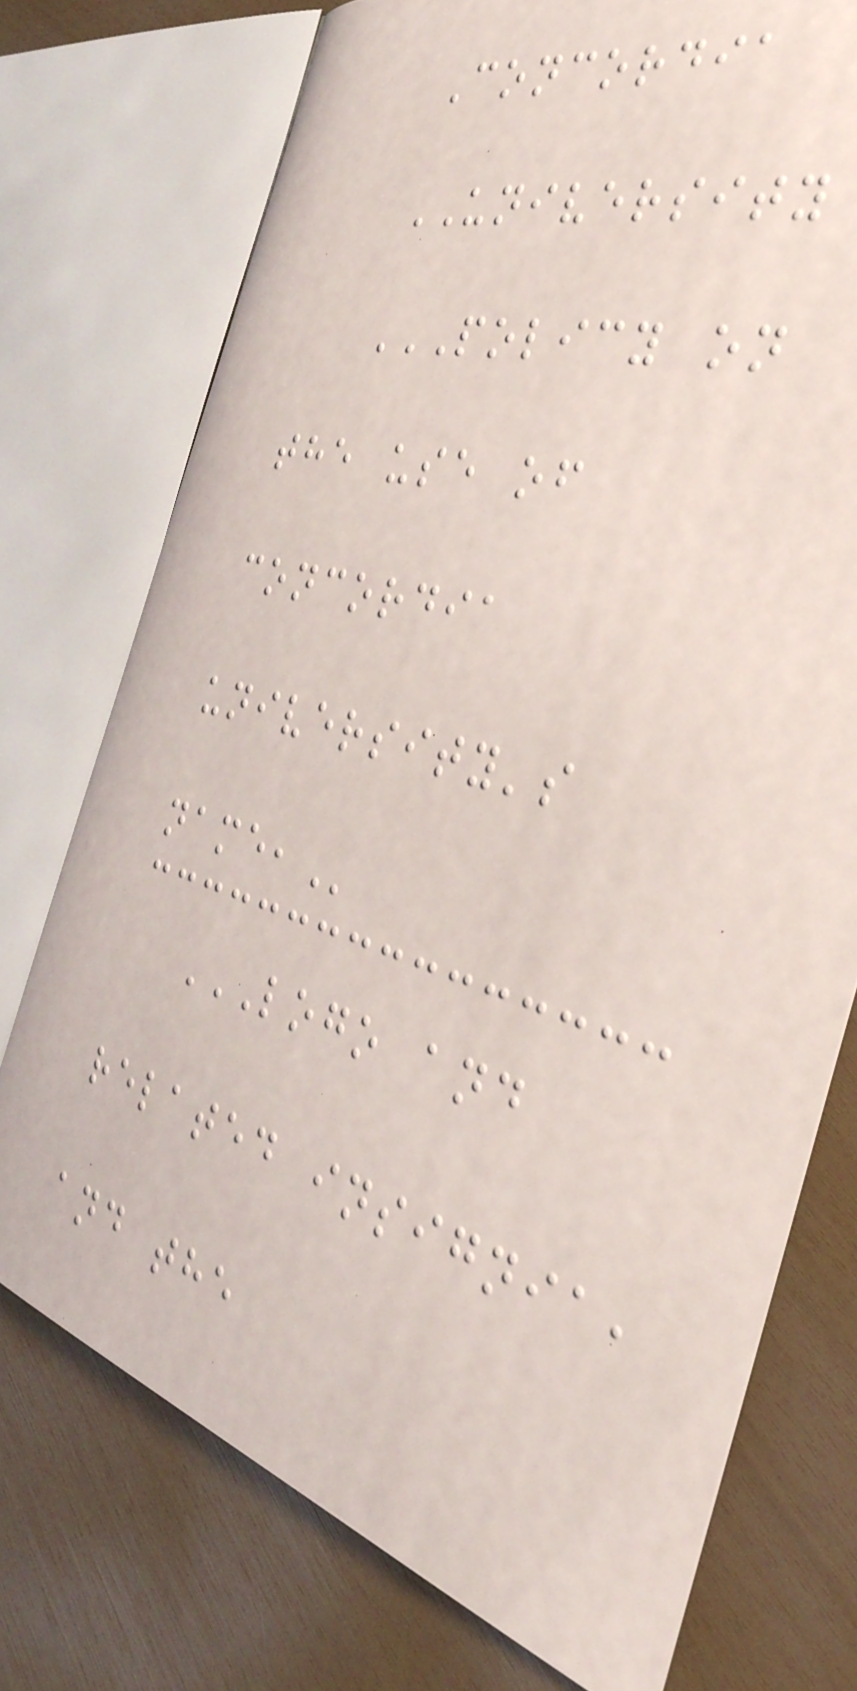Concordia
UNIVERSITY
POLICY ON
THE USE OF
CONCORDIA
UNIVERSITY'S
NAME,
LOGO AND
RELATED INSIGNIA,
AND THE
